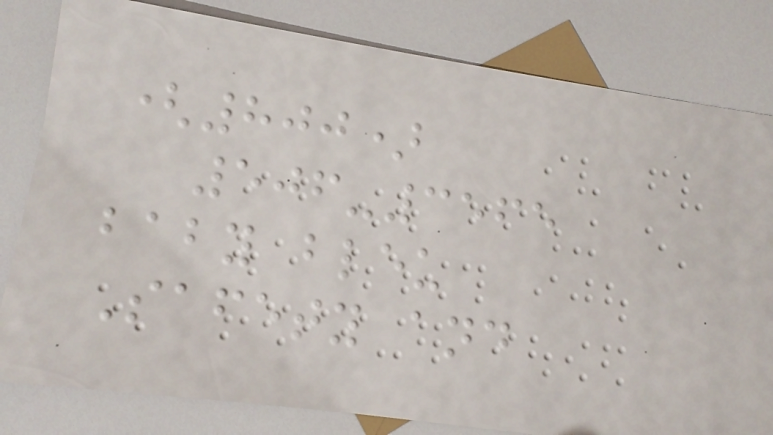(800)
506-3565
baby bleu
Safety and
